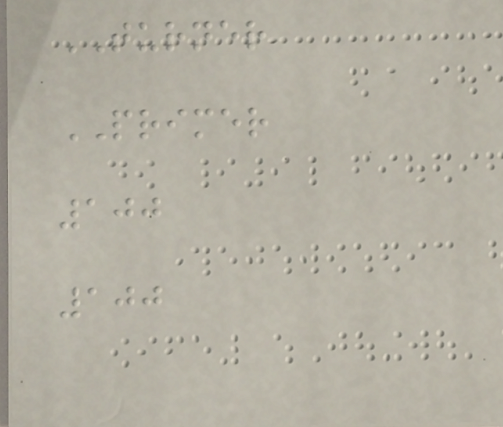TURNER
PRIMER
100
100
